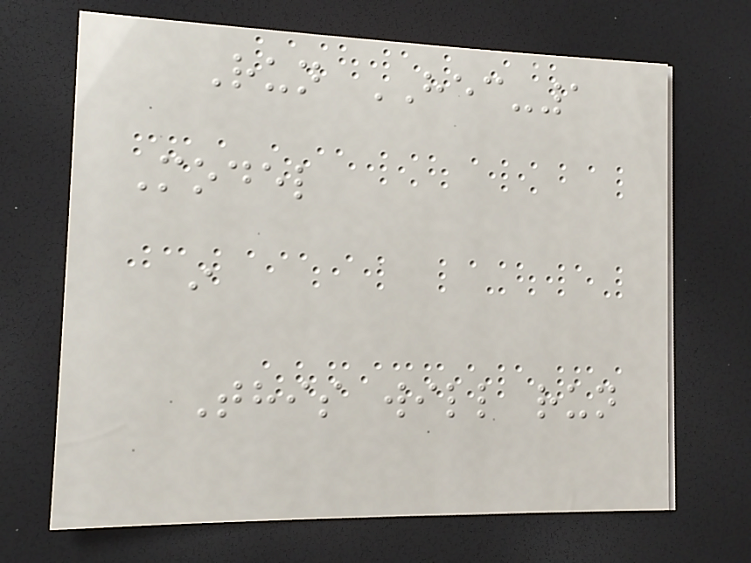Run HEC-1
Model
i
This will run
